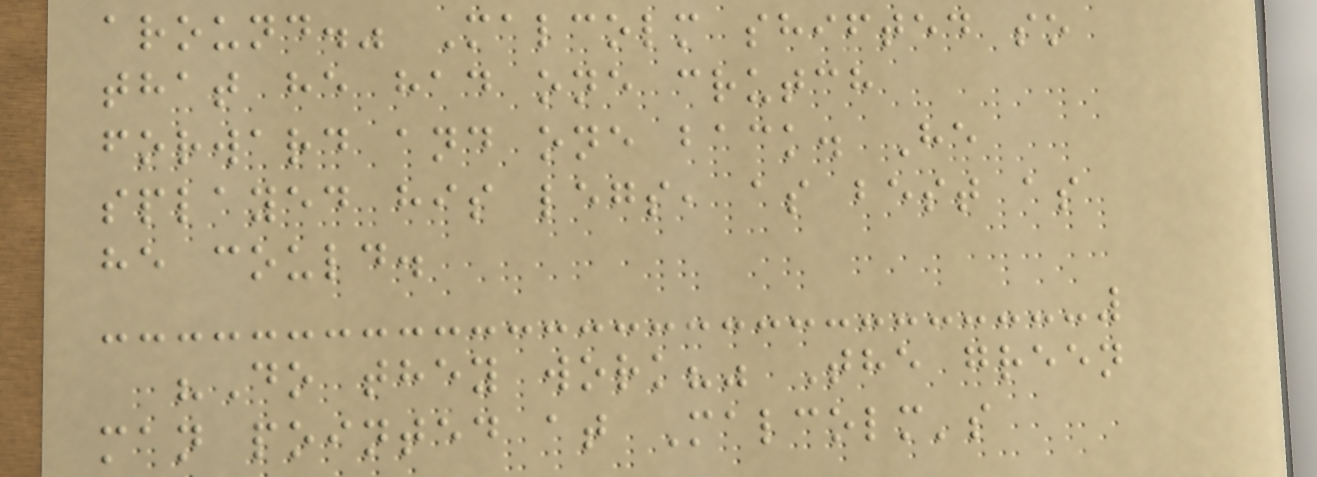around." Malcolm shifted so
that he had one crutch
forward and one back. He
splayed his legs, as best as
he could.
"Do they work?" The green
man pointed at Malcolm's
